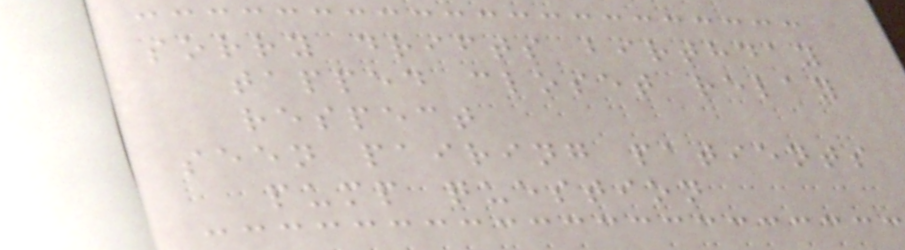sorry drifts birthday
tapped closet relay
respect
seen pairing patients
pump question
